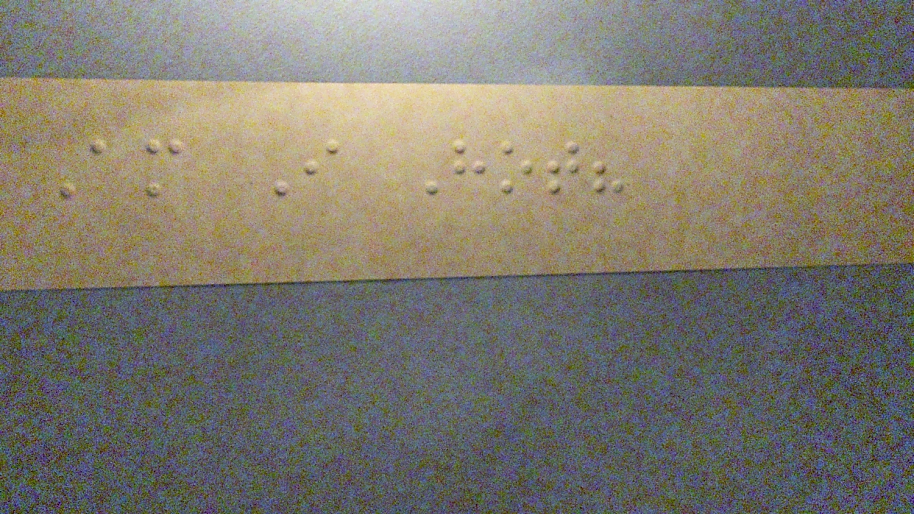Am I Hot?
